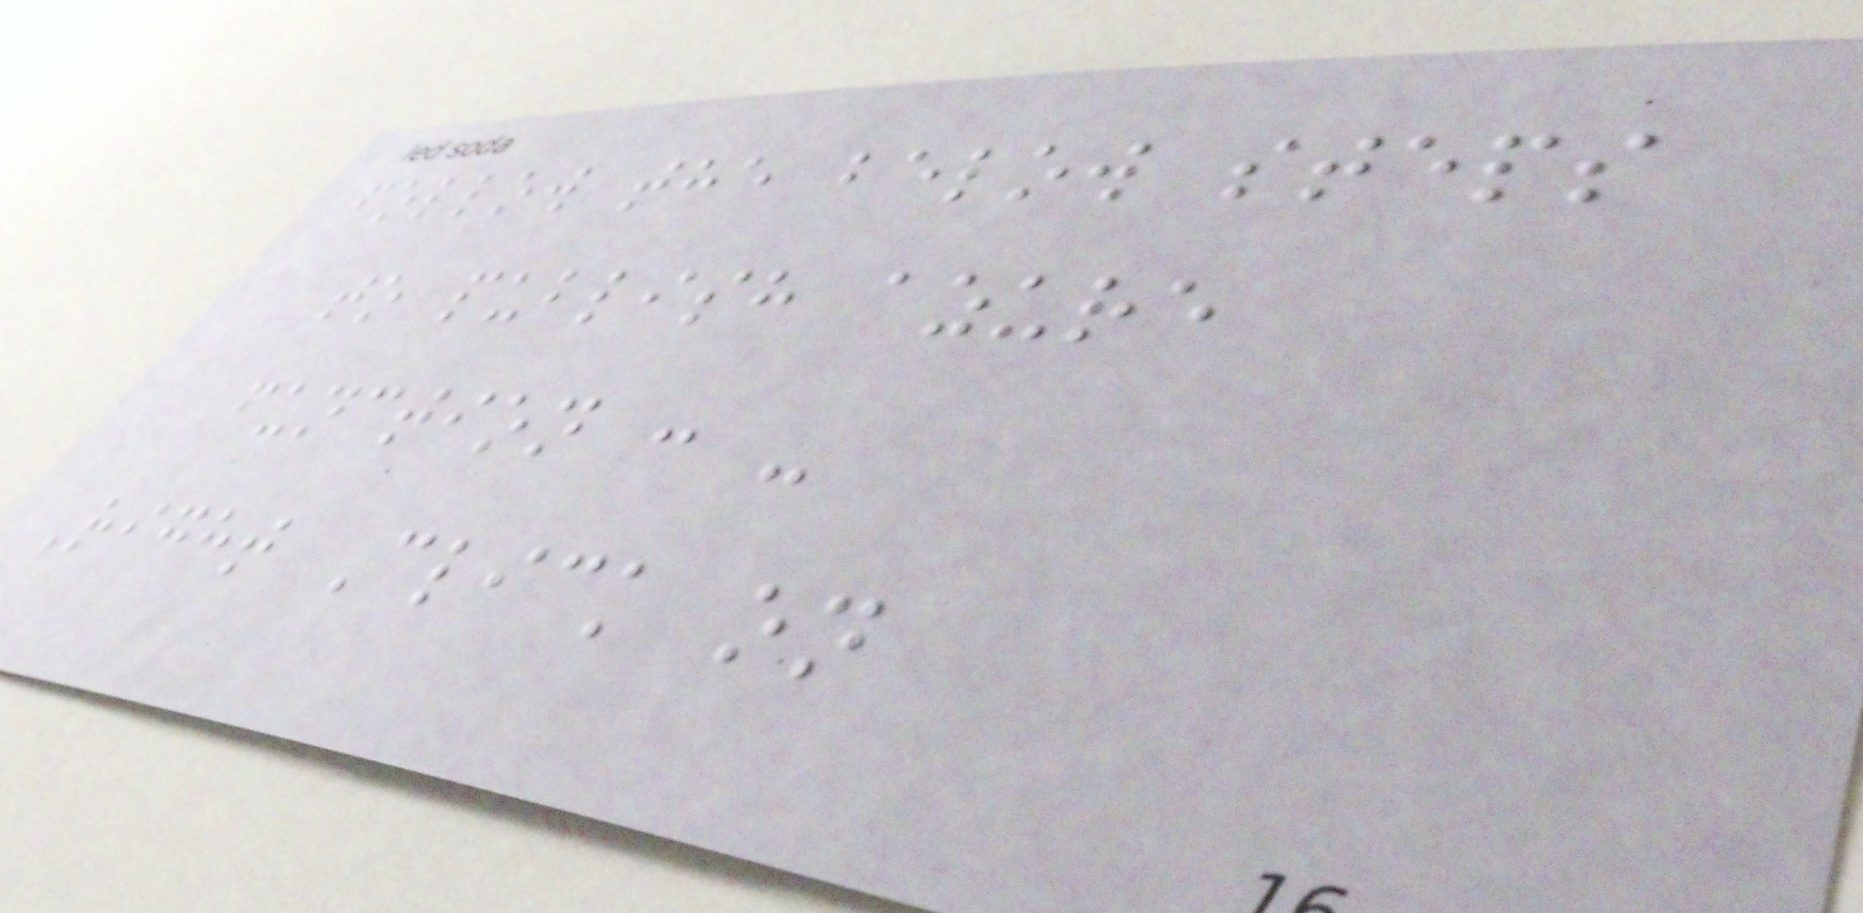follow the below steps
to publish azure
function : -
Right Click on
